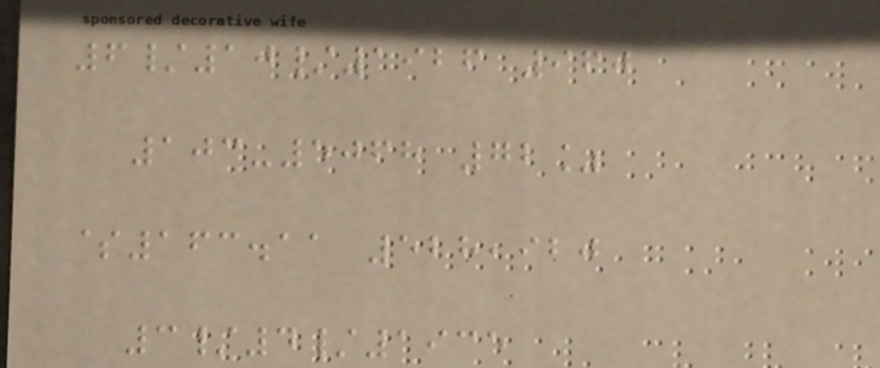6/10/1926 960
103-5068 72%
$163.11 528,920
3/4/1935
